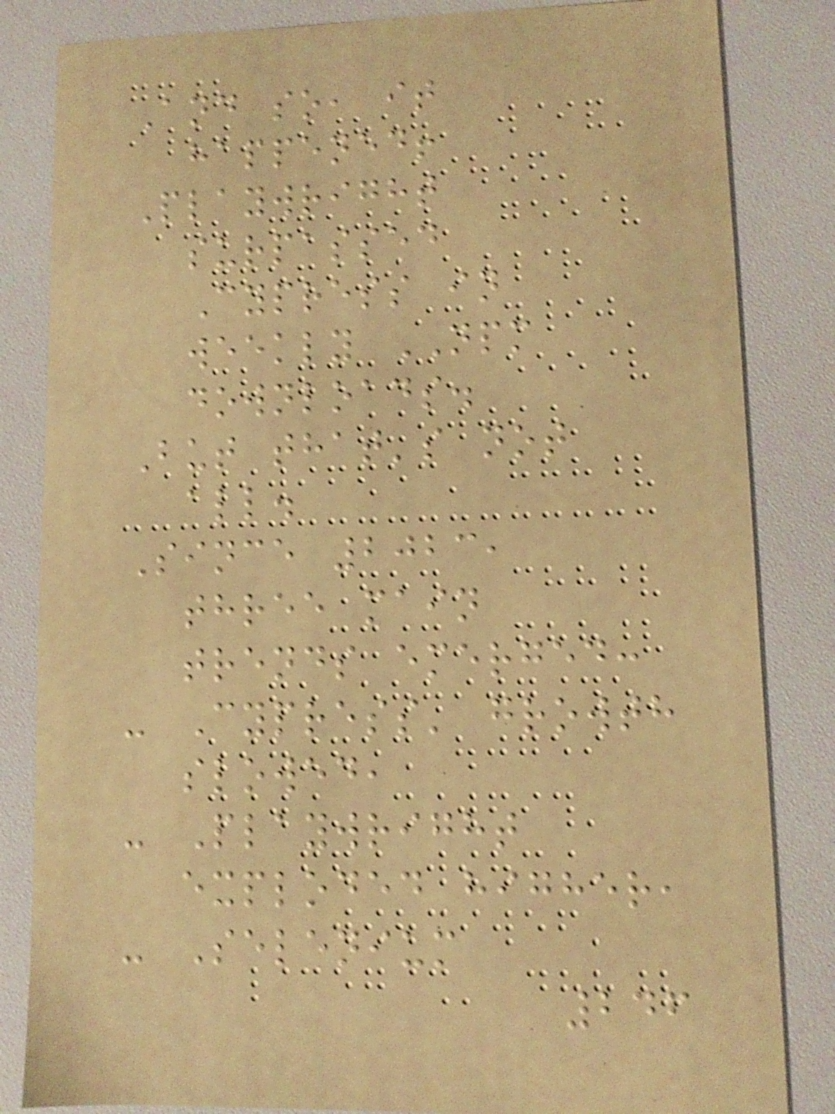And so, it
happened!
Playwright
surpassed
Cypress in
weekly NPM
downloads.
But that's not
all.
Since 2023,
three main
trends emerged:
- Cypress' growth
slowed,
- Playwright
exploded higher,
- Selenium
246
